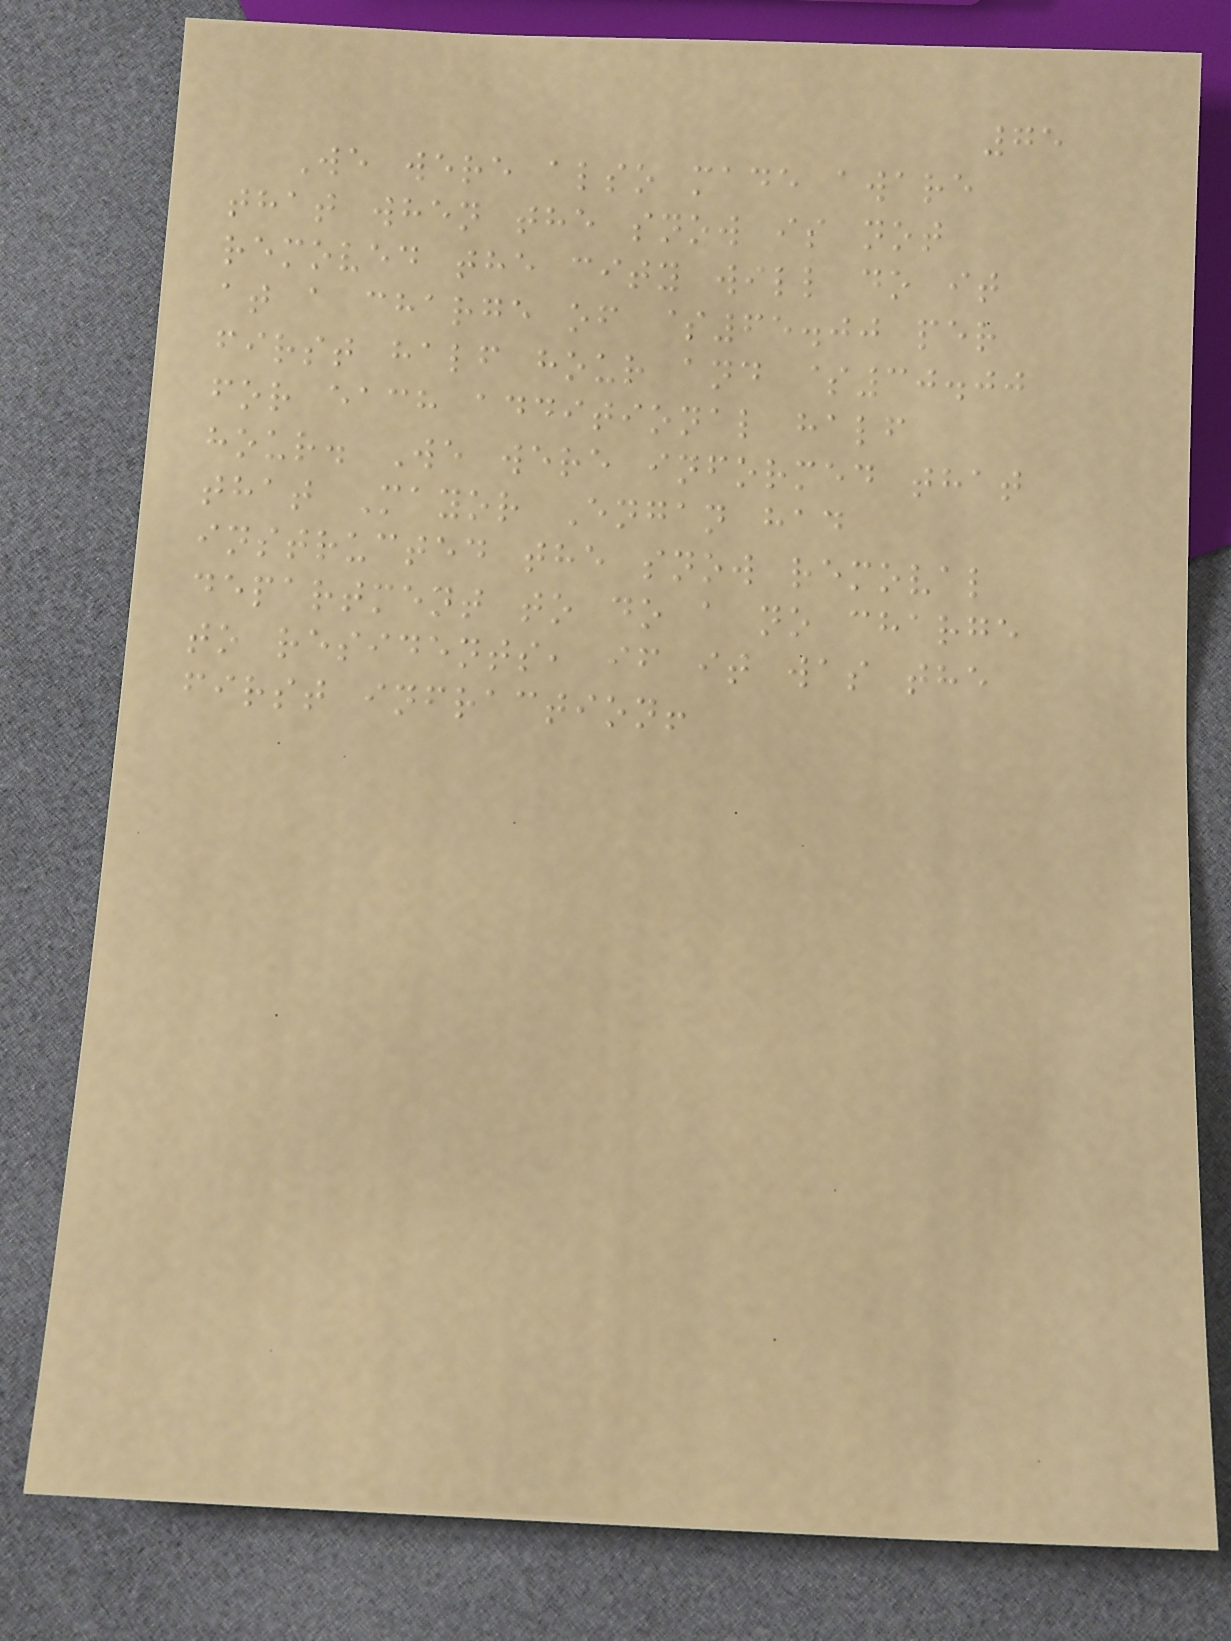75
We were also made aware
that when the snow is not
removed the city will do it
at a charge of $65.00 per
first half hour and $30.00
for each additional half
hour. We were informed that
that Mayor Engan had
instructed the snow removal
department to do a no charge
to residents, if it was the
first infraction!
